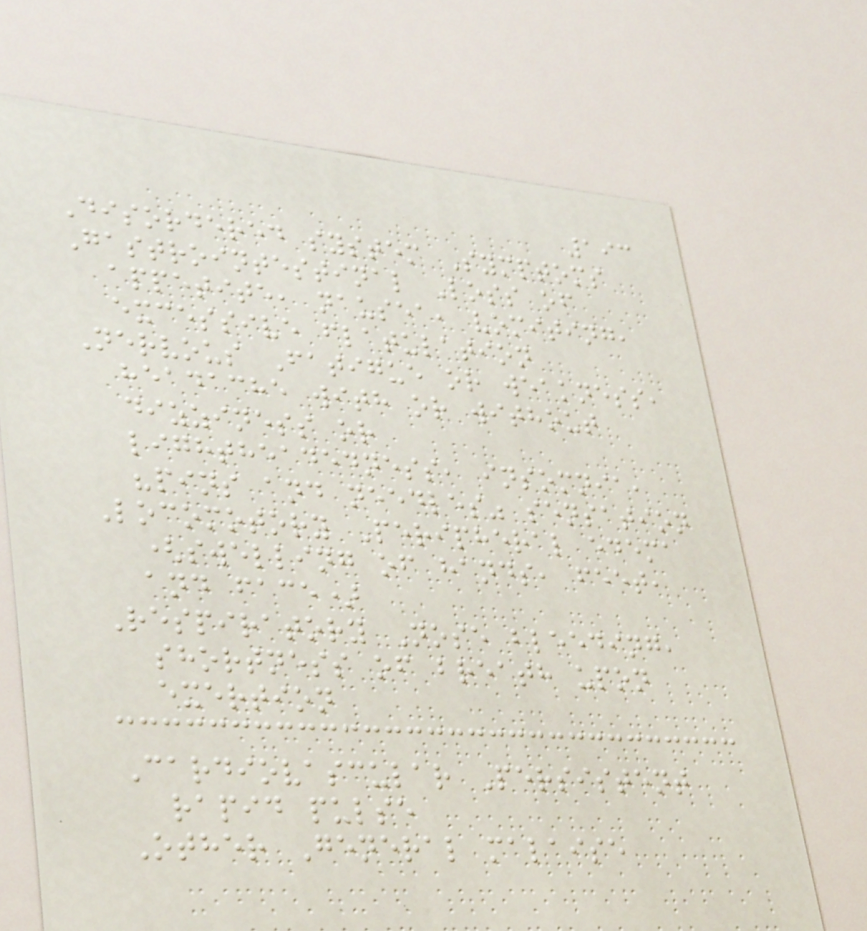193
Disordered system Symptoms
Gastrointestinal Loss of
appetite, nausea, vomiting,
excessive flatulation
Nervous Fatigue or weakness,
headache with or without
dizziness or
lightheadedness, insomnia,
"pins and needles" sensation
Locomotory Peripheral edema
(swelling of hands, feet,
and face)
Respiratory Nose bleeding,
shortness of breath upon
exertion
Cardiovascular Persistent
rapid pulse
Other General malaise
